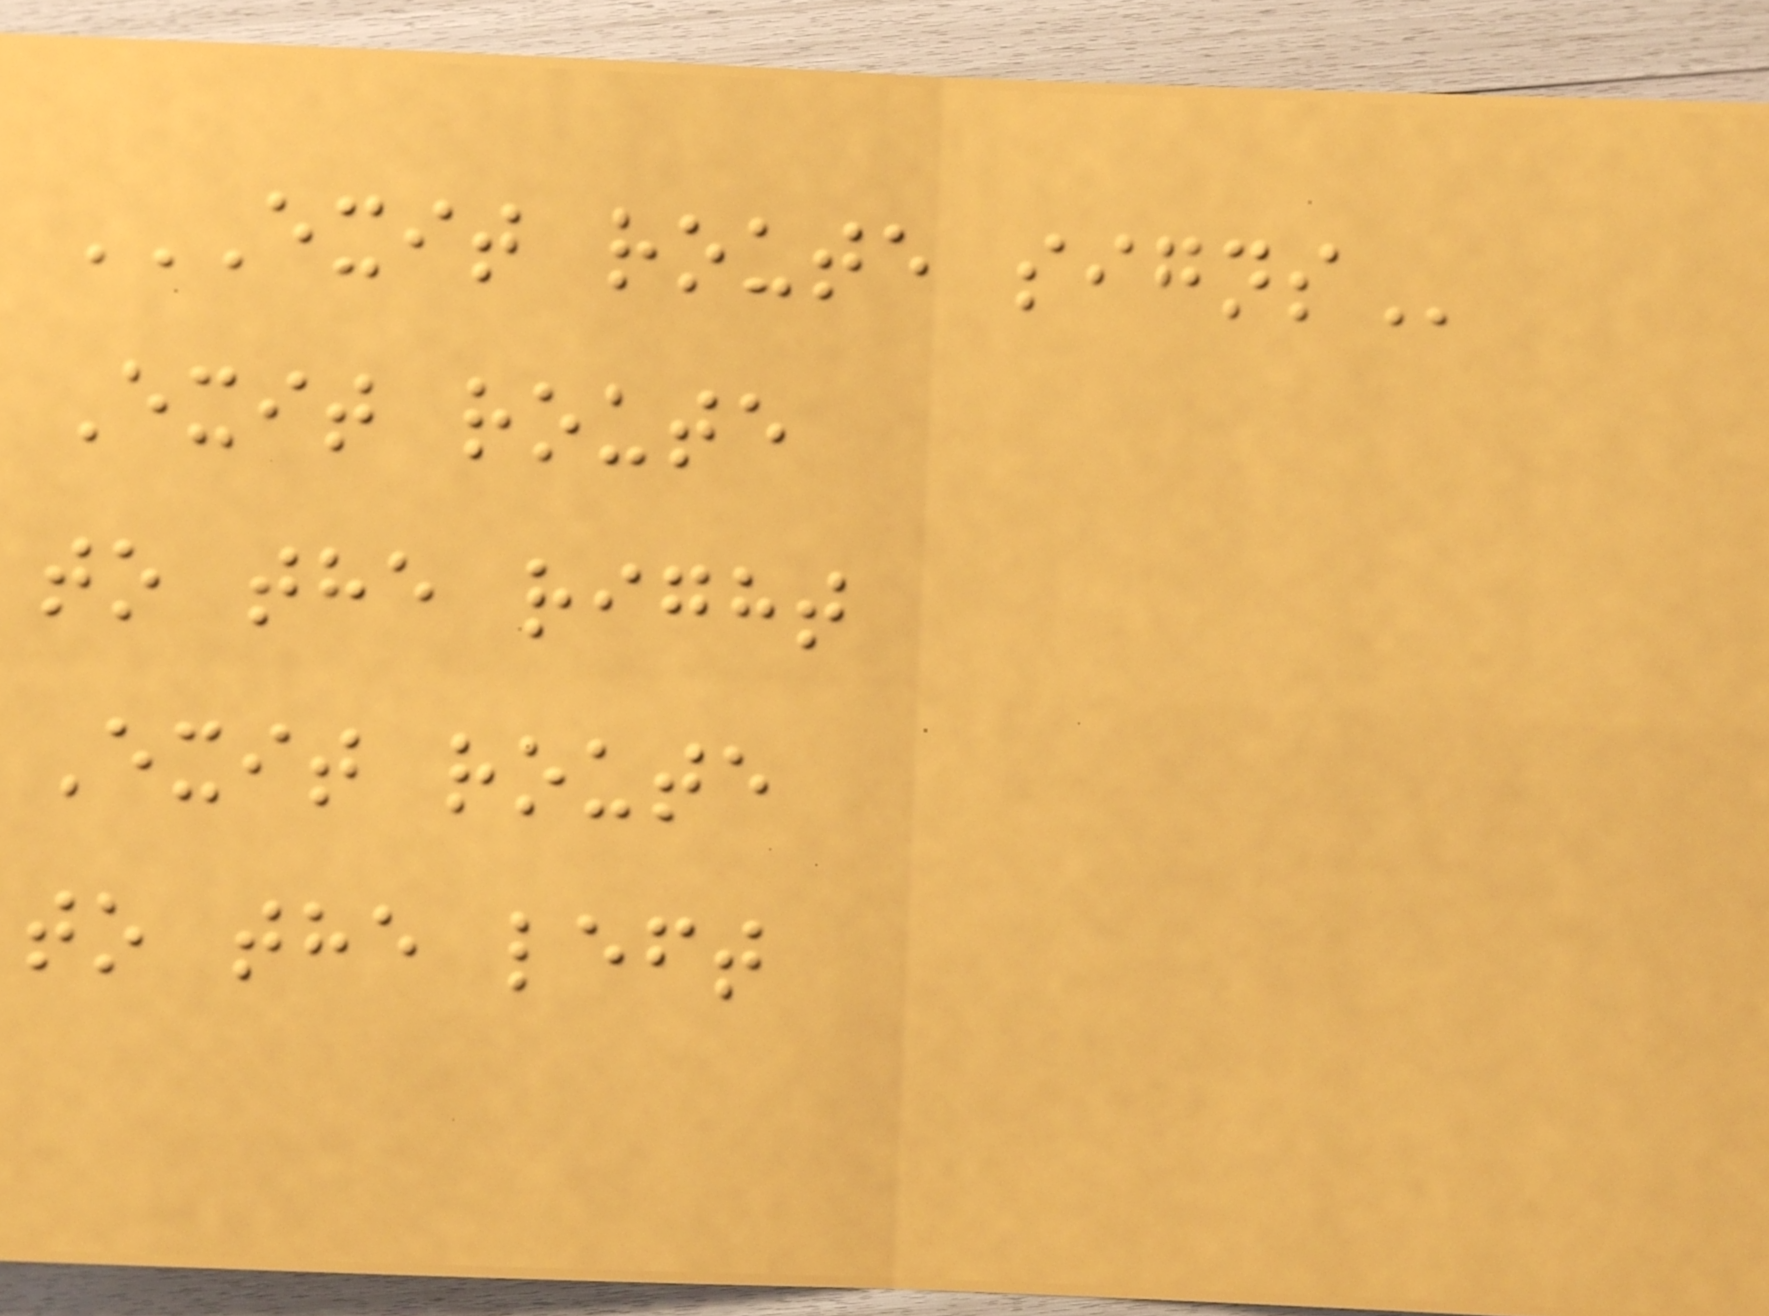EXIT ROUTE SIGNS
Exit route
to the right
Exit route
to the left
